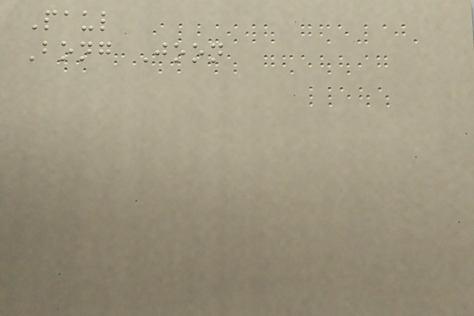Paul
Bong Joon
